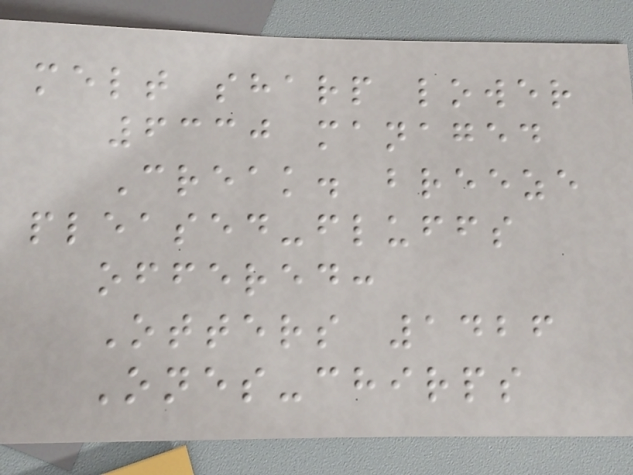melt sharp lower
6330 managed
Creak. breeze
pleased-fluffs
offered:
Otters 1426
Ones-chirps
